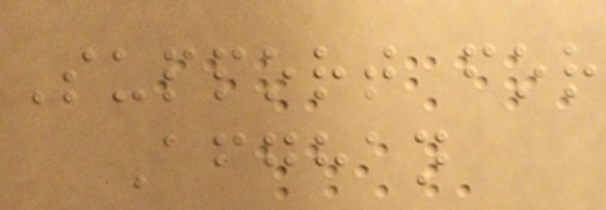Support for
Afghan
